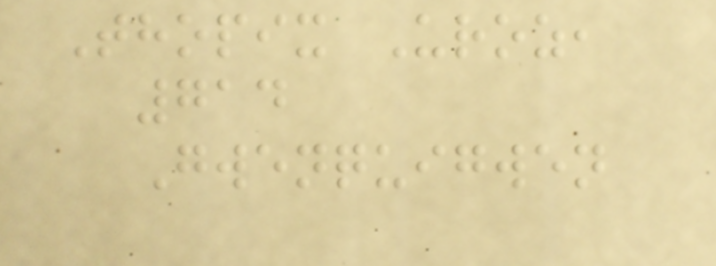Thopix Uroz,
714
Gwenquigwen
